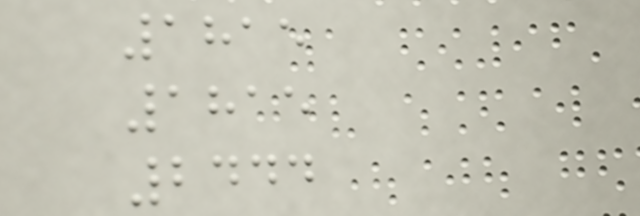1815
1815
2444
